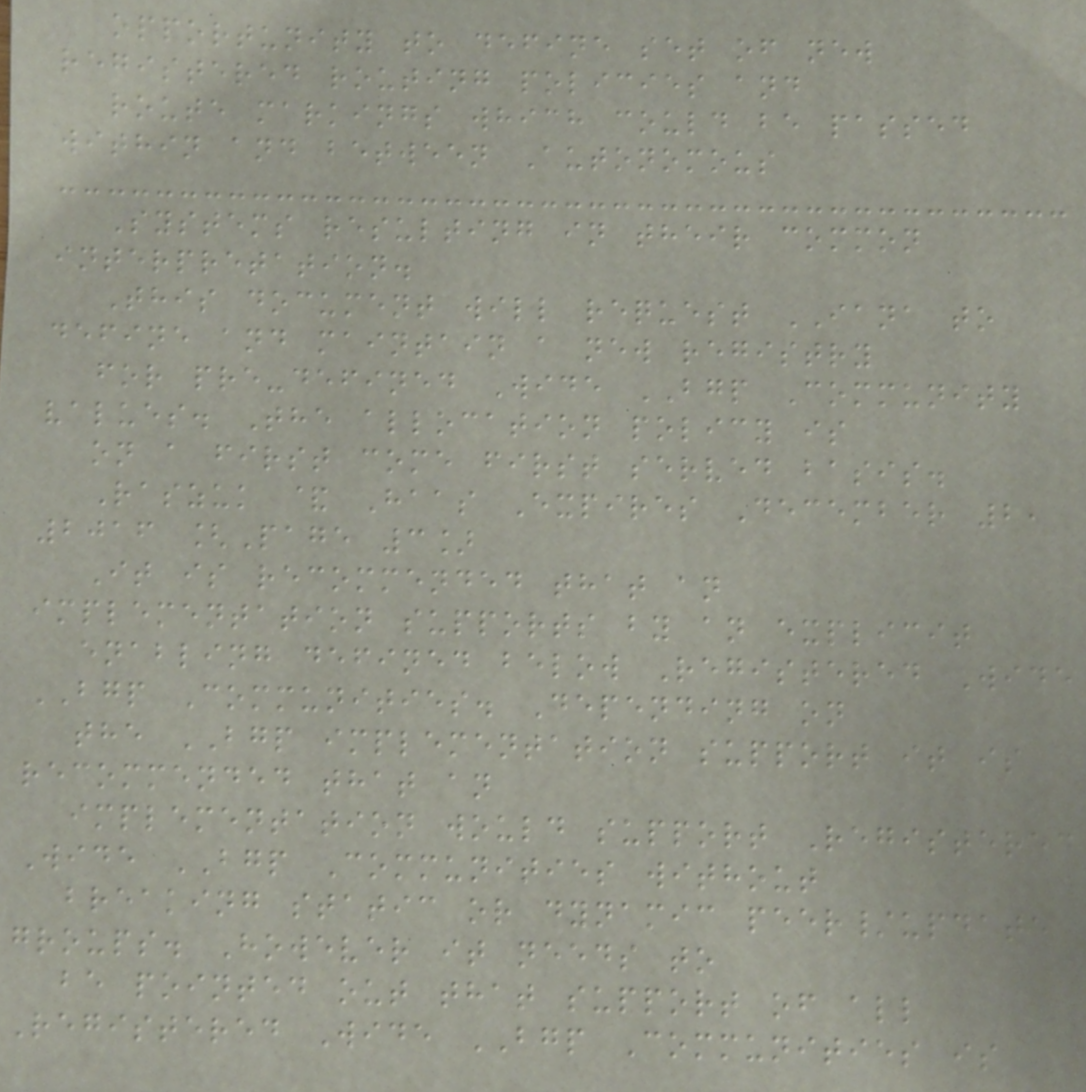opportunity to define set of new
registered routing policies and
route markings which could be passed
within and between Autonomous
Systems resulting in their common
interpretation.
This document will request IANA to
define and maintain a new registry
for pre-defined Wide BGP Community
values. The allocation policy is
on a first come first served basis.
Raszuk & Haas Expires December 2,
2016 [Page 3]
It is recommended that an
implementation supports by an explicit
enabling defined below Registered Wide
BGP Communities. Depending on
the BGP implementation support it is
recommended that an
implementation would support Registered
Wide BGP Communities without
breaking static or dynamic peer/update
groups. However it needs to
be pointed out that support of all
Registered Wide BGP Communities is
